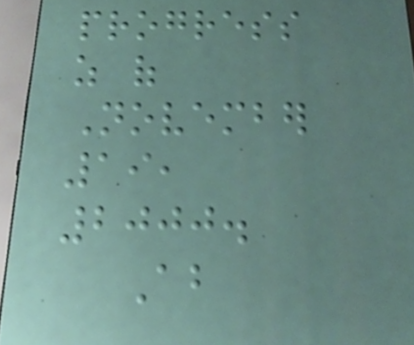progress
as of
November
19,
2000.
About
